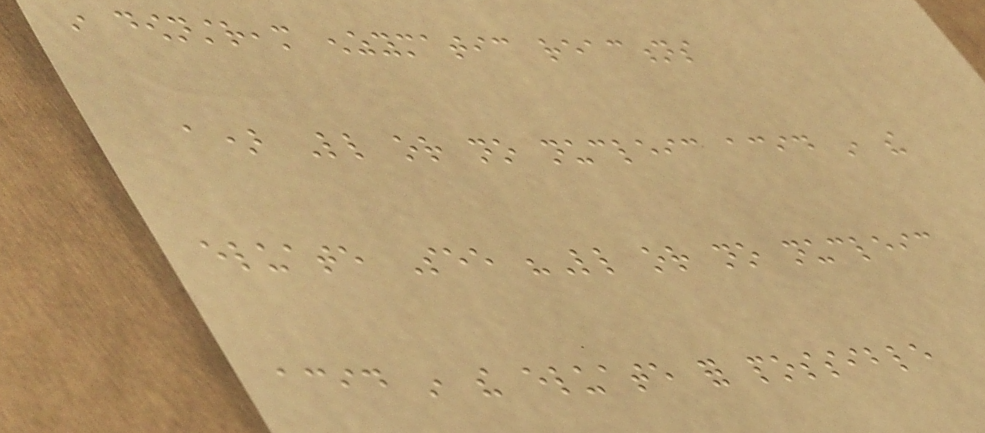in downstream enzymatic reactions
a) Little or no nucleic acid in the
eluate See "Little or no nucleic
acid in the eluate for possible
